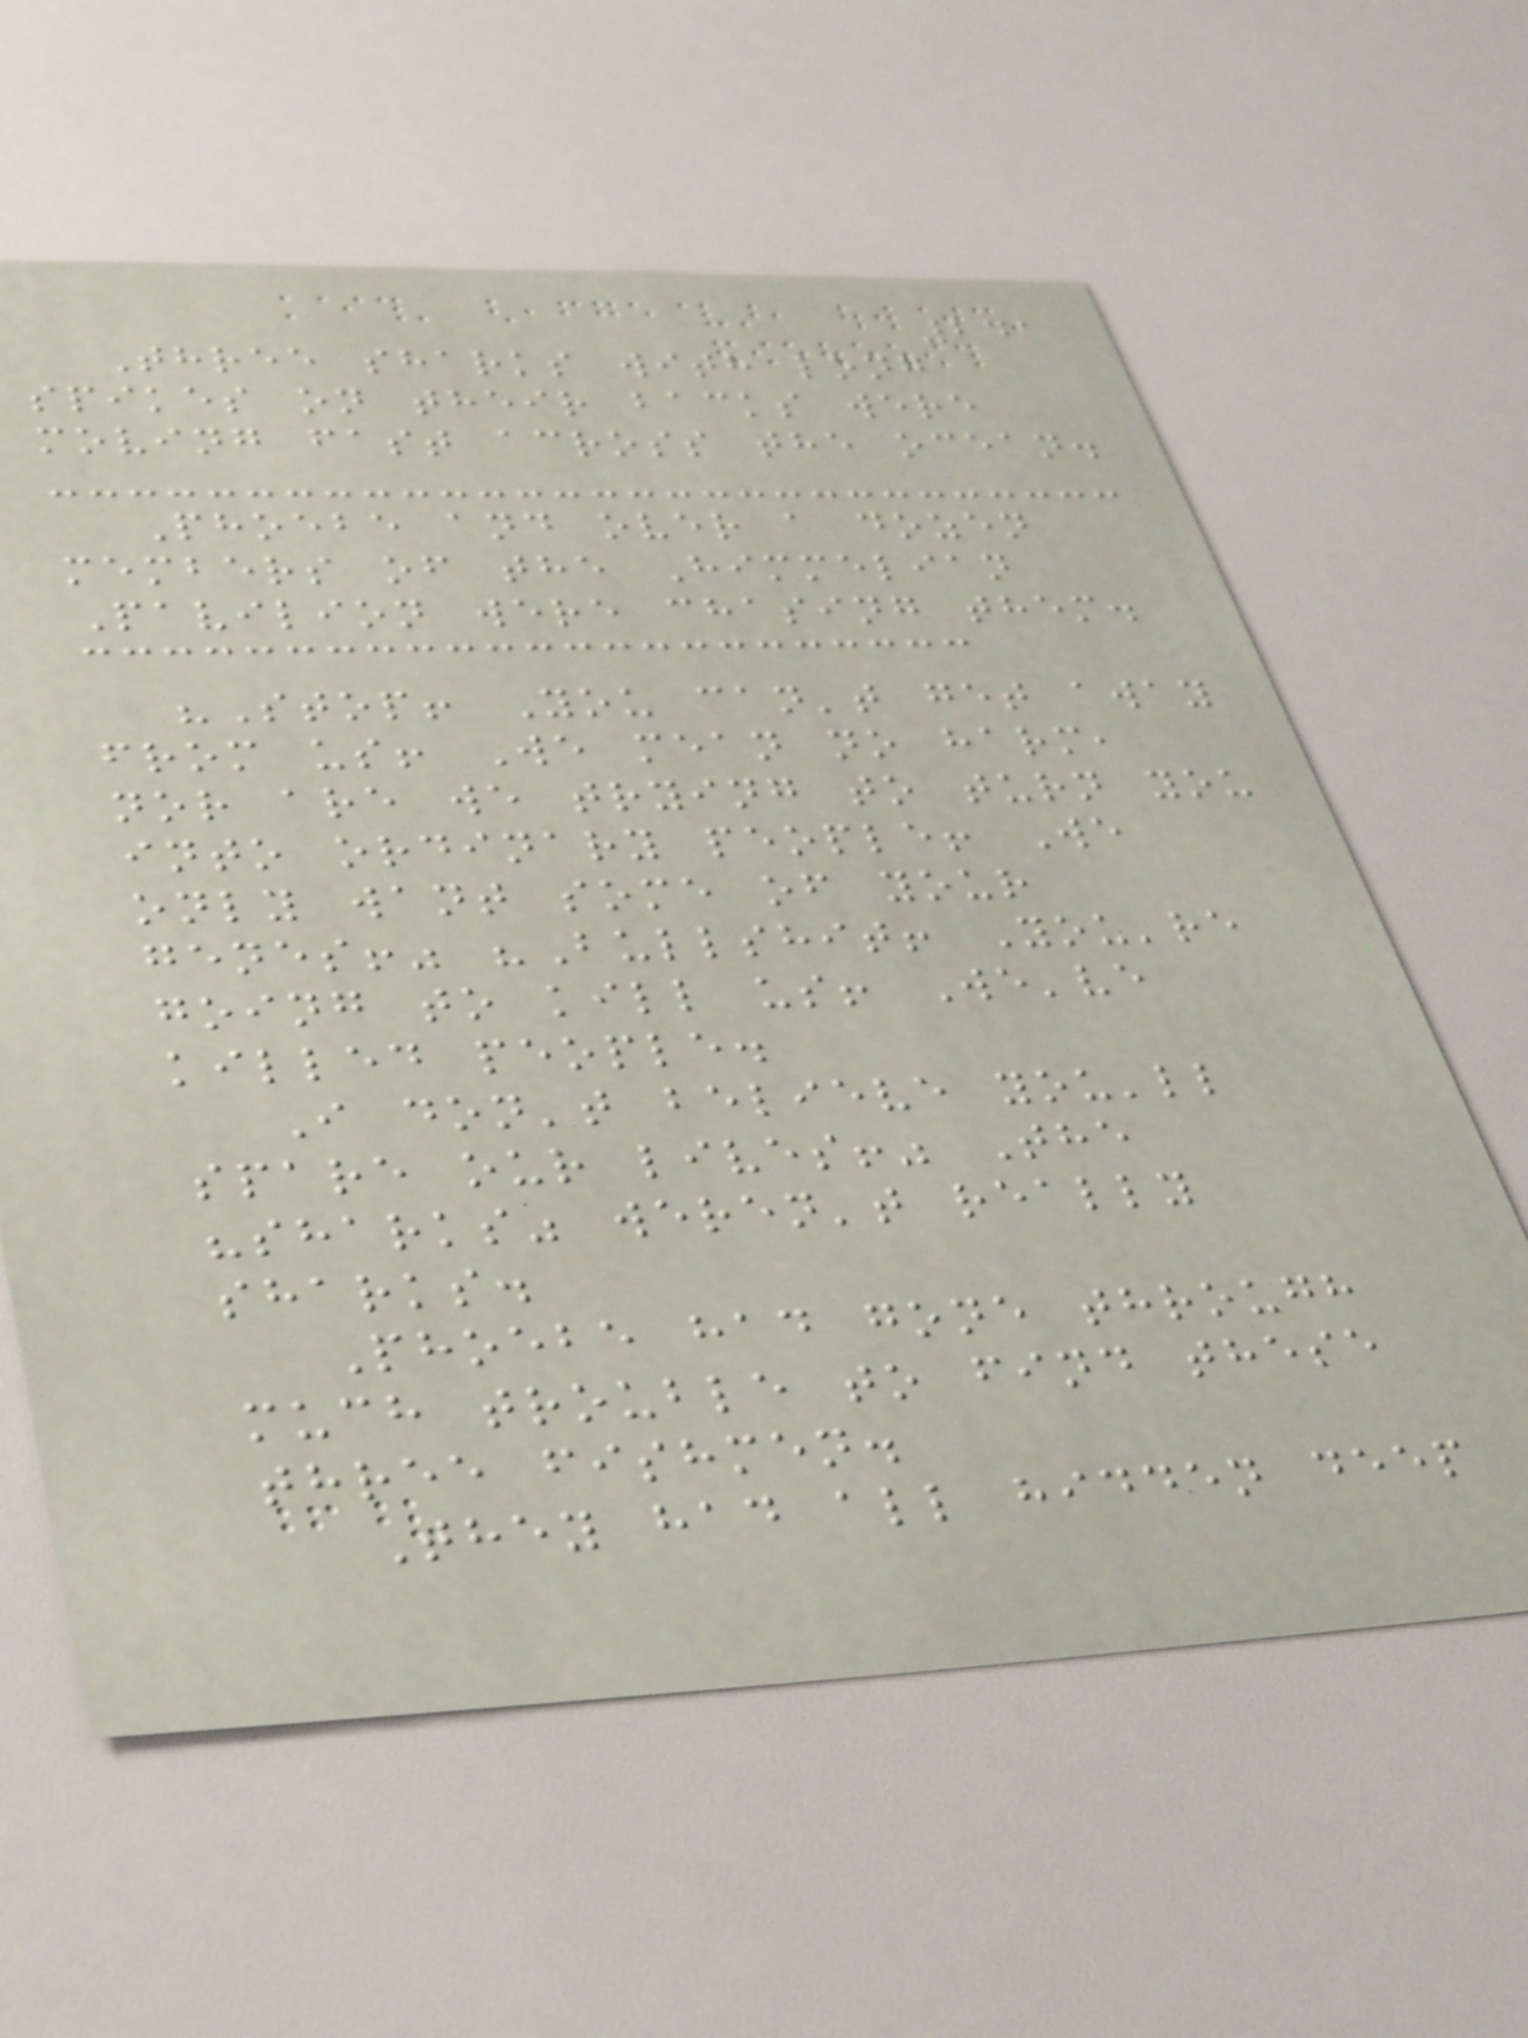241
Three sharks with long
spikes on their backs were
moving fast across the ocean.
Phoebe and over a dozen
members of the Himmelian
Pavilion were chasing them.
"Stop! You can't get away
from us! We mean no harm,
nor are we trying to turn you
into ordinary people! We
only want some of your
genes!" "Bullshit! You're
going to kill us! We've
killed people.
I don't believe you'll
spare our lives!" The
"sharks" weren't really
sharks.
Phoebe had gone through
much trouble to find these
three fishmen.
They had all hidden deep
